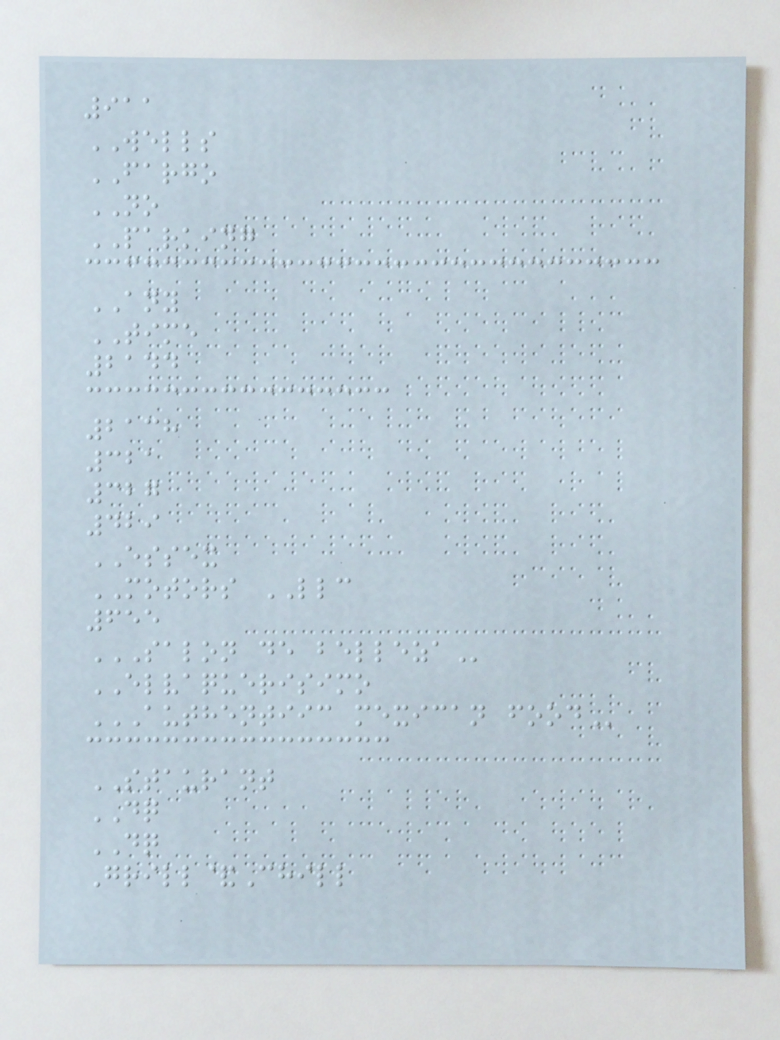911
WELLS
FARGO
NO
PARKING
ANY
TIME
2144
2138
321
327
429
ESSEX
MOTORS LLC
655
SALON DE BELLEZA
ELVAQUERISIMO
AUTHENTIIC MEXICAN FOOD
STAURANT
DQ
DQ
Grill&Chill
